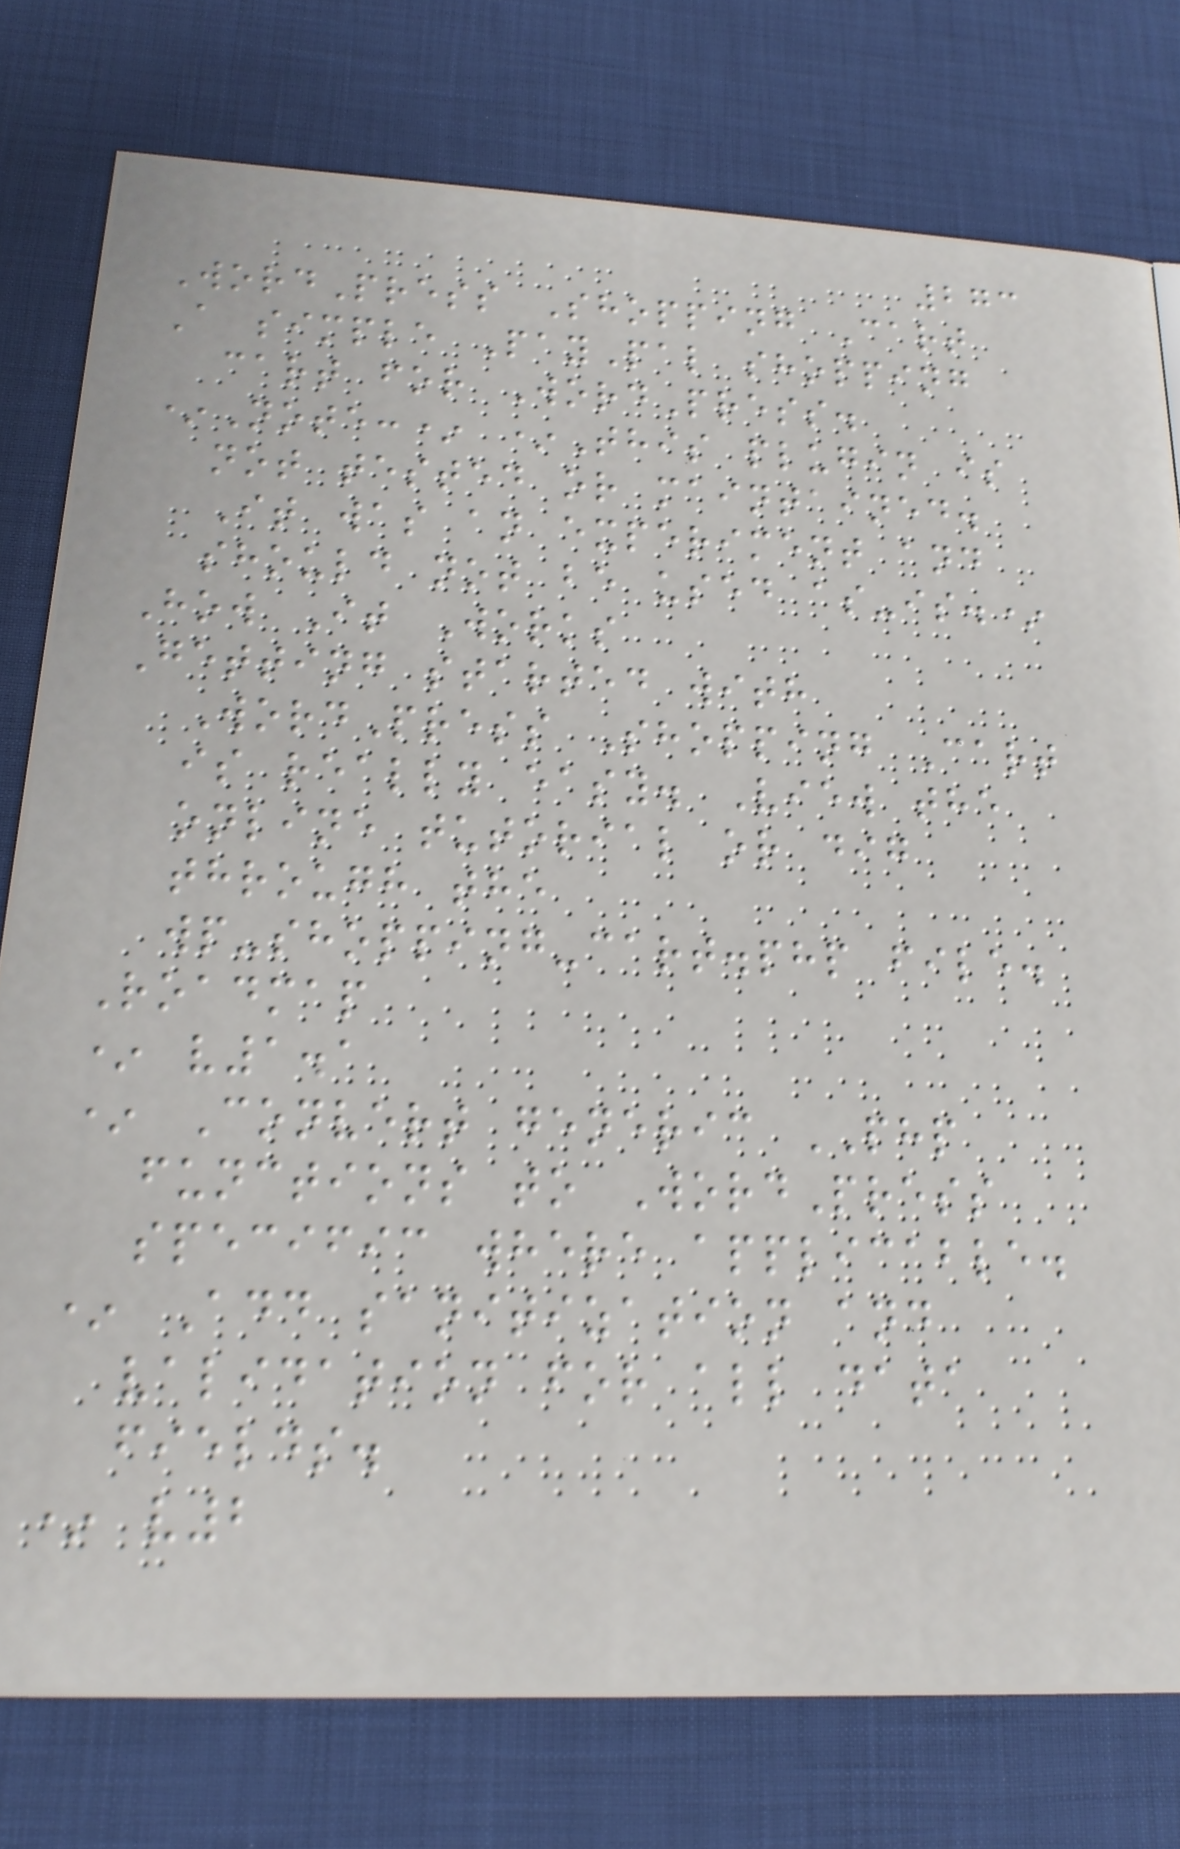273
WordPress Shopping Cart
A simple PayPal shopping
cart for WordPress.
*Note:* *This plugin is
not tested or maintained.
It was an experiment and
should not be used as-is.*
How It Works
Getting started with
WordPress Shopping Cart
is really easy. View the
online tutorial or dig
through the
wp-shopping-cart.php file.
Roadmap
* v1.1
* Convert generic PHP
functions to WordPress
specific where applicable.
* Add sanitization and
validation for all data
fields.
* v2
